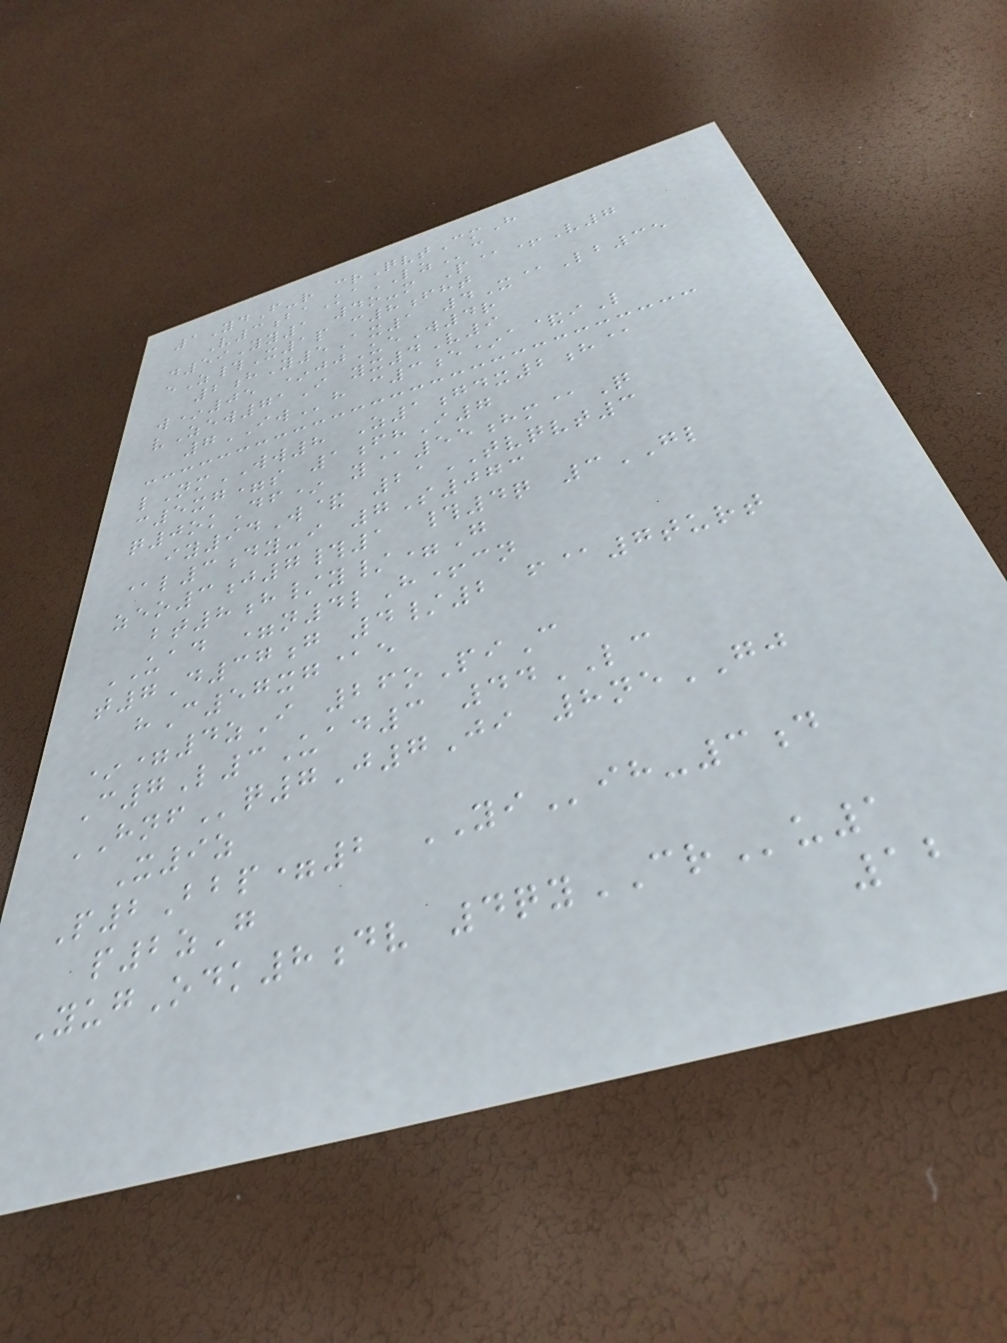1YdF-r crQvtCmH
V3baKaLZc
d59Yy1 4o-m P@+V7
eZ#X1p c8fht
2hY5Ax1 4X@Lb35
w*05 *jjUeW4r
vZew71I yx4V9
7IWh c3e*a&iL
lNmWW8 Z1gdx2h@
c5xg=s 1fhI7
q0okDf* y@55hm@Q
iy94W& 21TVQVT3
@l3dy-i 7S073
zeo3j7#1 #4q 3GL
bt8h/y/=G
UAD =n4lH+cn
t7D37g 4/2 f@7turt
hC57xg@e
*=4zI 26oPiC
C7L3Uad3 44LC
HNFq7J7Ji 8neGJ
X9z
P2Bbp=2 YIih-3d
p2zG
YugOdk8dv 4qyCRu1
12
